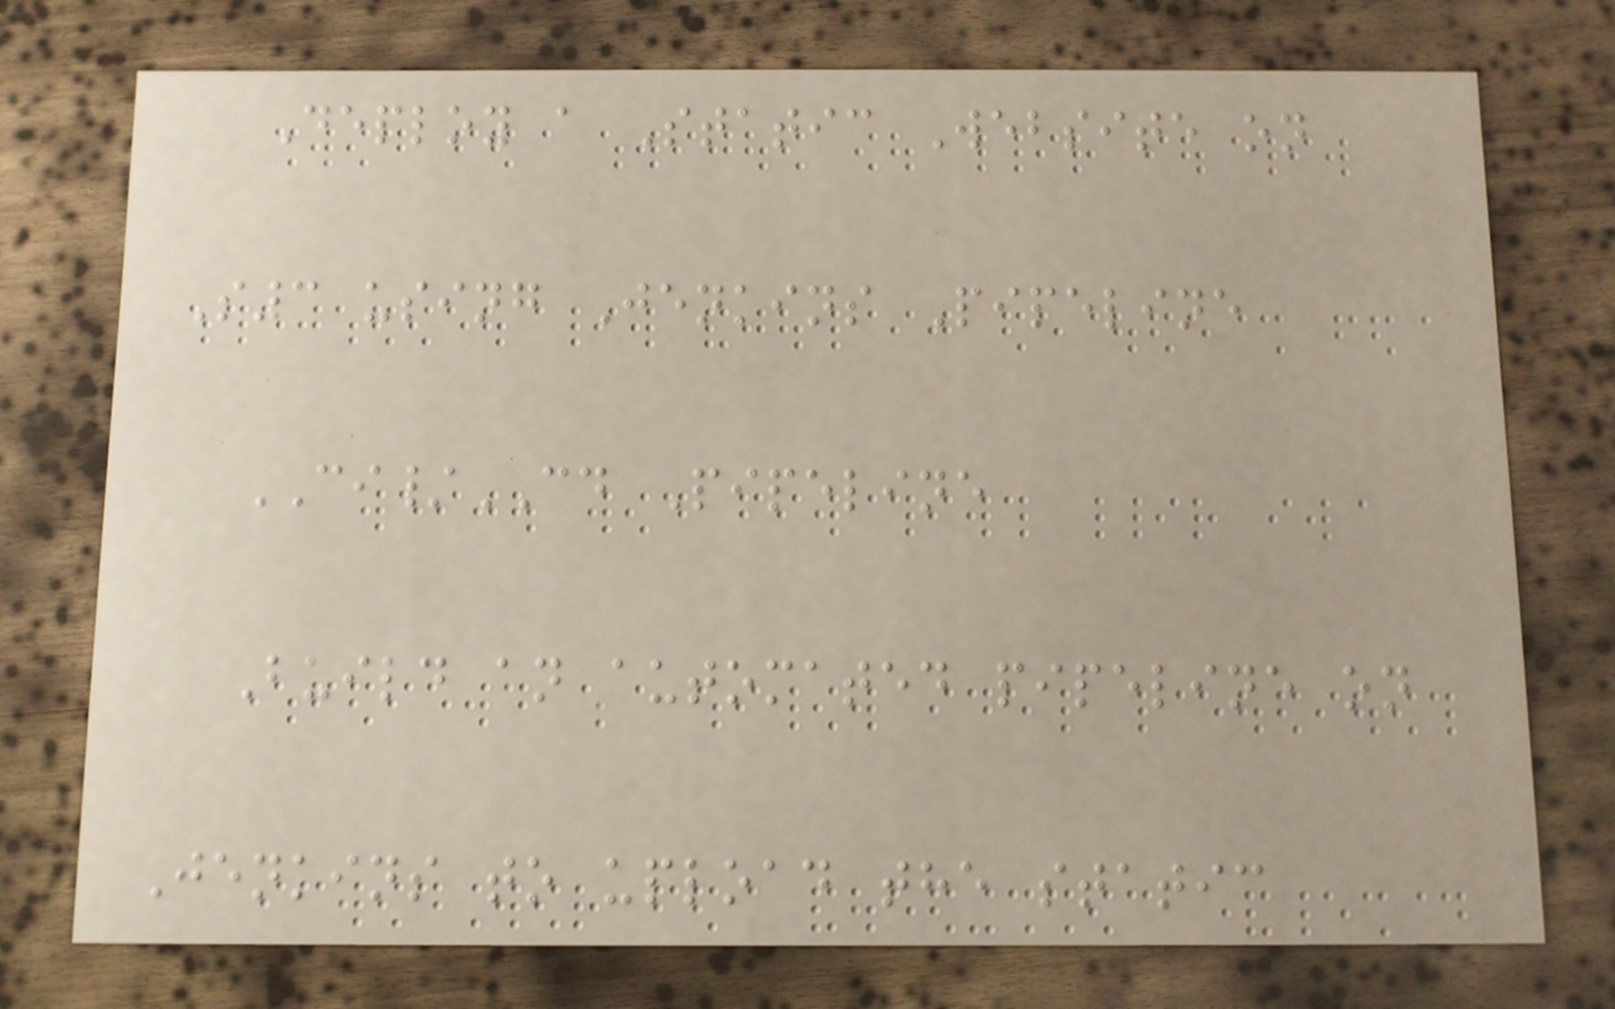Deploy a Static Website on
S3 using Jenkins Pipeline
CI/CD Pipeline
Build an automated pipeline on
Jenkins to upload the static
